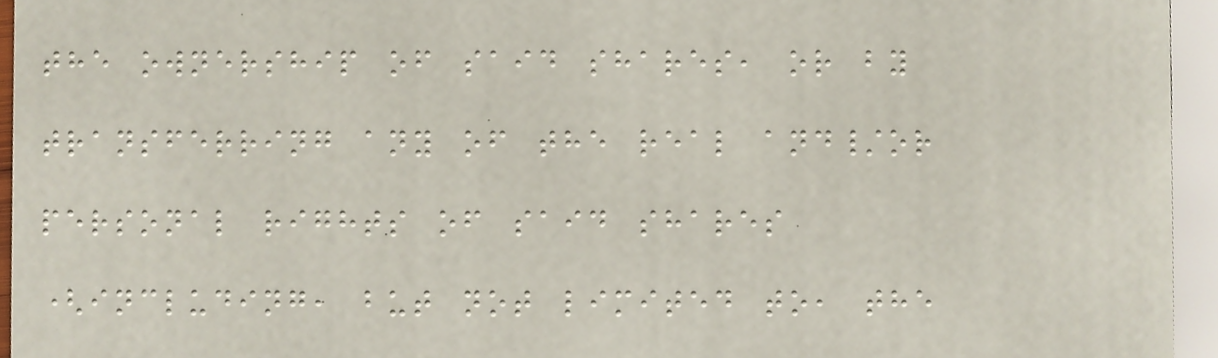the ownership of said shares, or by
transferring any of the real and/or
personal rights of said shares
(including, but not limited to, the
